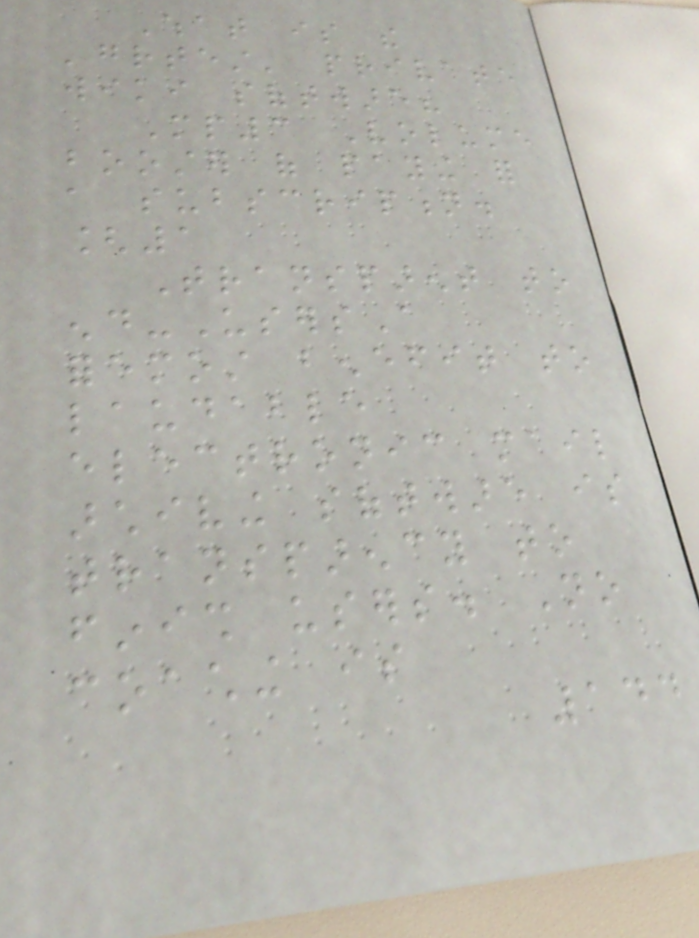What is the
'greatest' private
wiki software?
Mp3 Volume
booster of paying for
a subscription.
[1
Transparent to
end-UsersA
foremost benefit to
laudable
electronic mail
archiving software is
transparency to
finish users. No
coaching is
144
